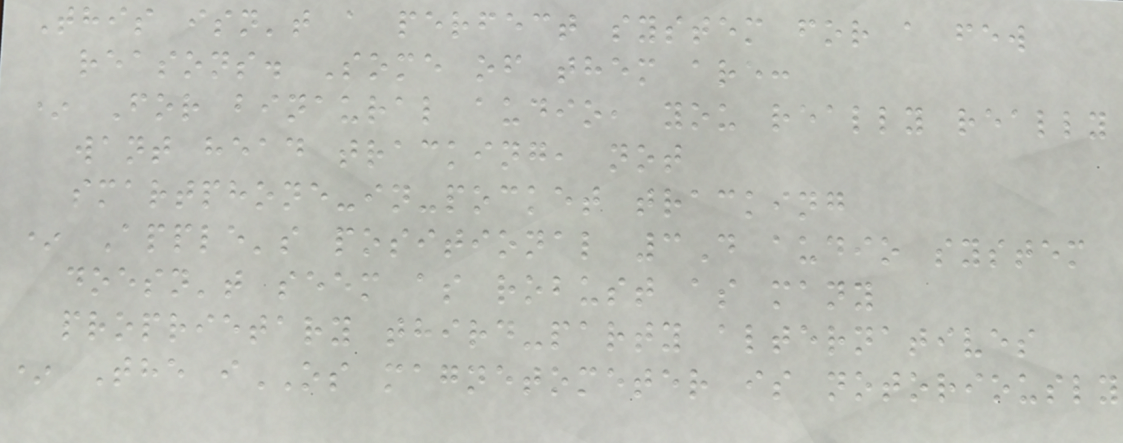This isn't a perfect system for a few
reasons. Some of them are:
* For binaural audio, you really really
want head tracking, not
smartphone-in-pocket tracking
* Apple's positional 3D audio system
doesn't seem as robust as many
proprietary third-party alternatives
* The iOS magnetometer is notoriously
